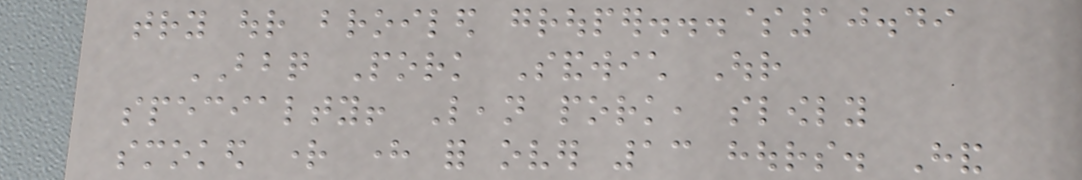try our broiled grouper...$10.49
BBQ Pork Sandwich Our
specialty! Lean pork, slowly
smoked right here for over 13 hours. Hand
